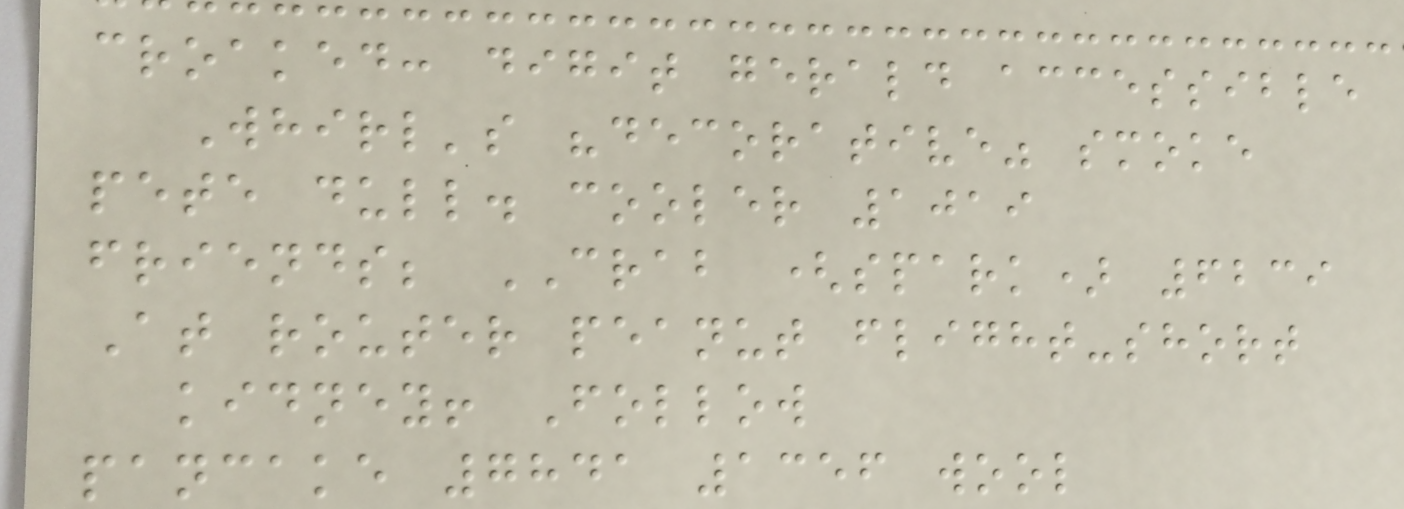croaked: digit gerald accessible
Whirl's "decorative" smoke
pete dull. cooler 1019
friends; CRAB (spark) 6239
At router peanut flight-short
kidney! Follow
pancake 7841 1356 wool
